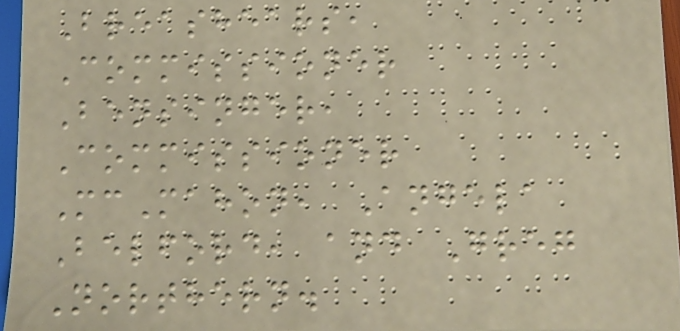Breashears,
Commissioner
Bensinger,
Commissioner
McMahon, Angela
Belford, and Greg
Northern.
